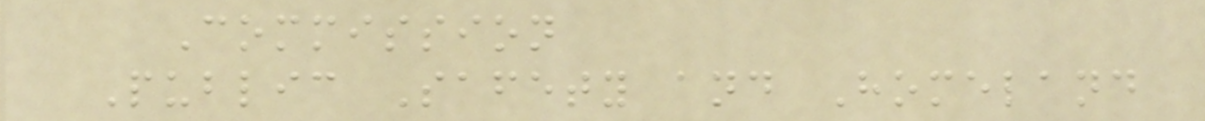Commission
Public Safety and Homeland
